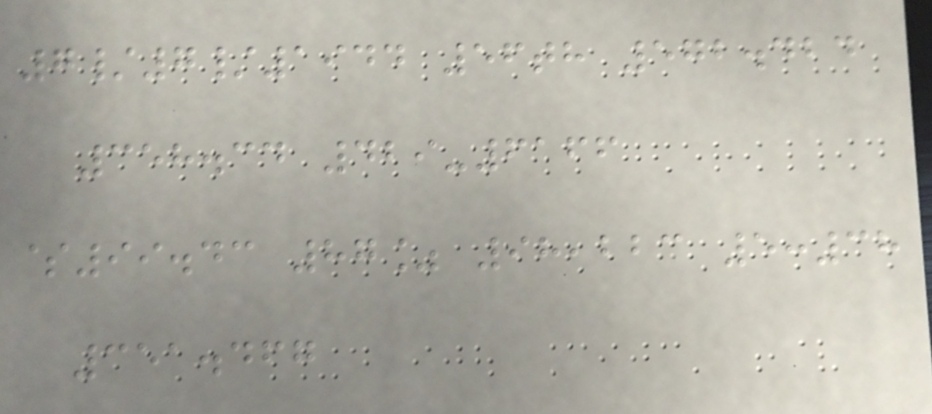7/7/1944 56th 572.424
358.34 429-6166
$99.43 87% 98,223 5:38
351.467
